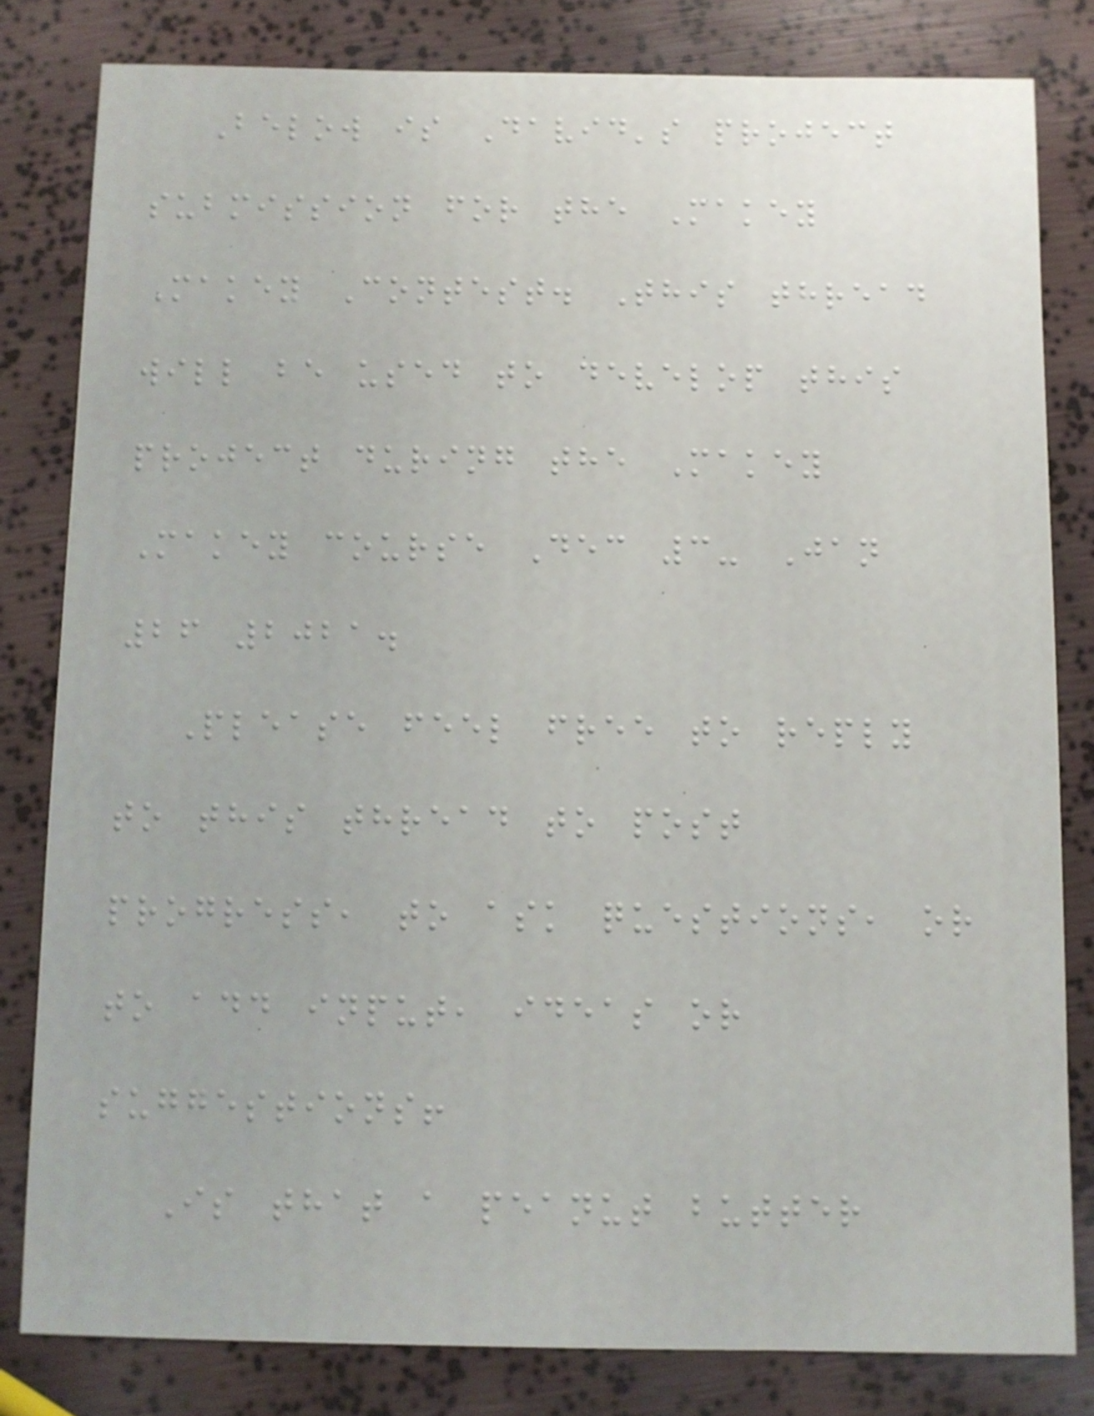Below is David's project
submission for the Makey
Makey Contest. This thread
will be used to develop this
project during the Makey
Makey course Dec 3- Jan
26 2021.
Please feel free to reply
to this thread to post
progress, to ask questions, or
to add input, ideas or
suggestions!
Is that a peanut butter
